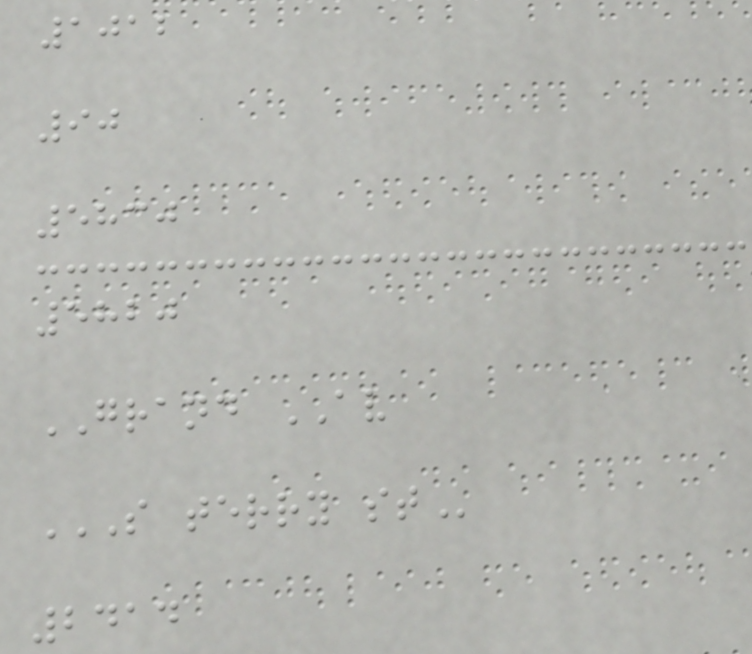1012
90
5830
5820
GRAND AV
S TERRY ST
2414
